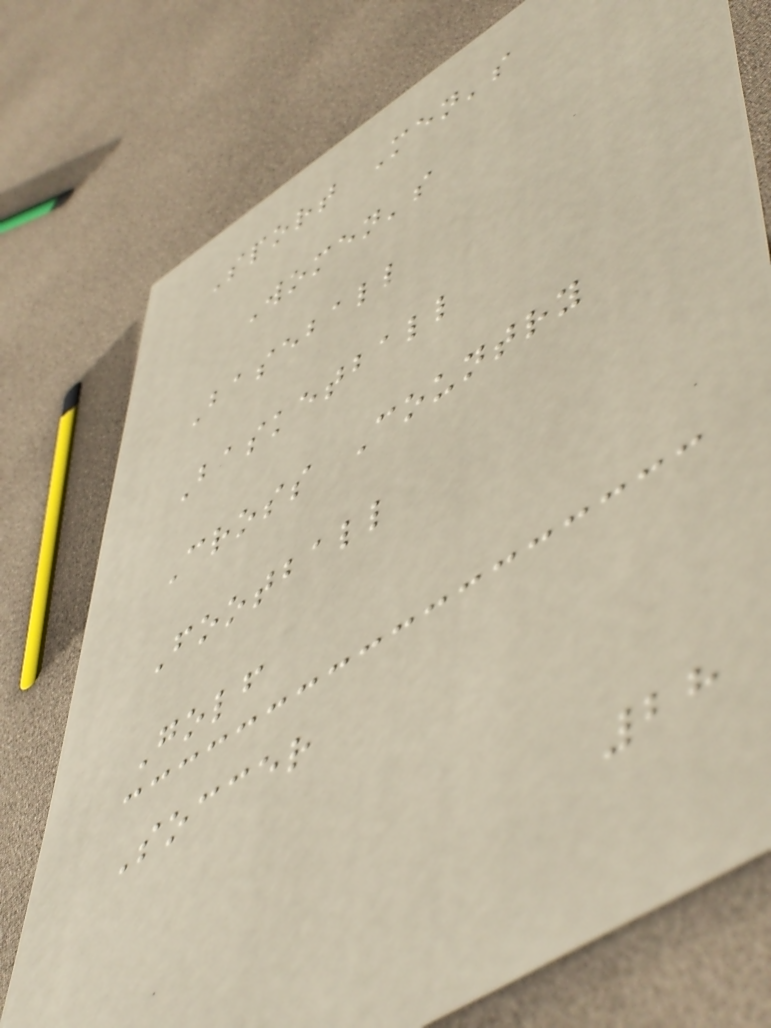Sport Men's
Women's
Baseball
Basketball
Cross Country
Football
Golf
Soccer
28
